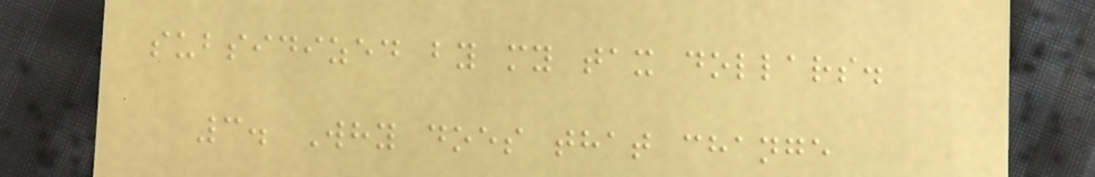subsidized by my tax dollars.
3. Why does that change
